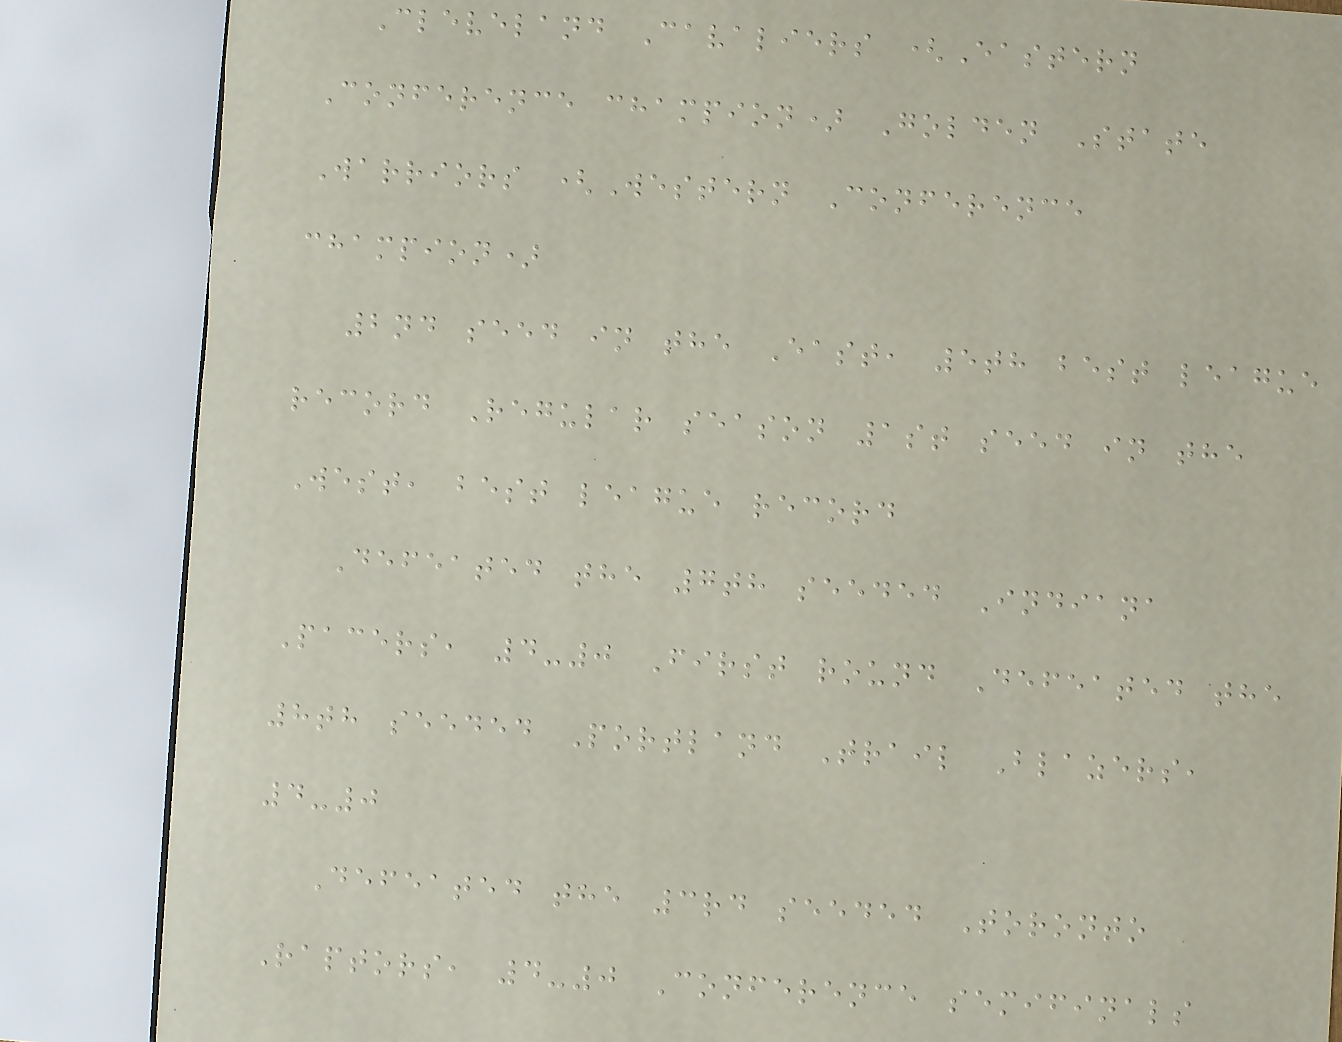Cleveland Cavaliers (Eastern
Conference champion) Golden State
Warriors (Western Conference
champion)
2nd seed in the East, 5th best league
record Regular season 1st seed in the
West, best league record
Defeated the 7th seeded Indiana
Pacers, 4-0 First round Defeated the
8th seeded Portland Trail Blazers,
4-0
Defeated the 3rd seeded Toronto
Raptors, 4-0 Conference semifinals
